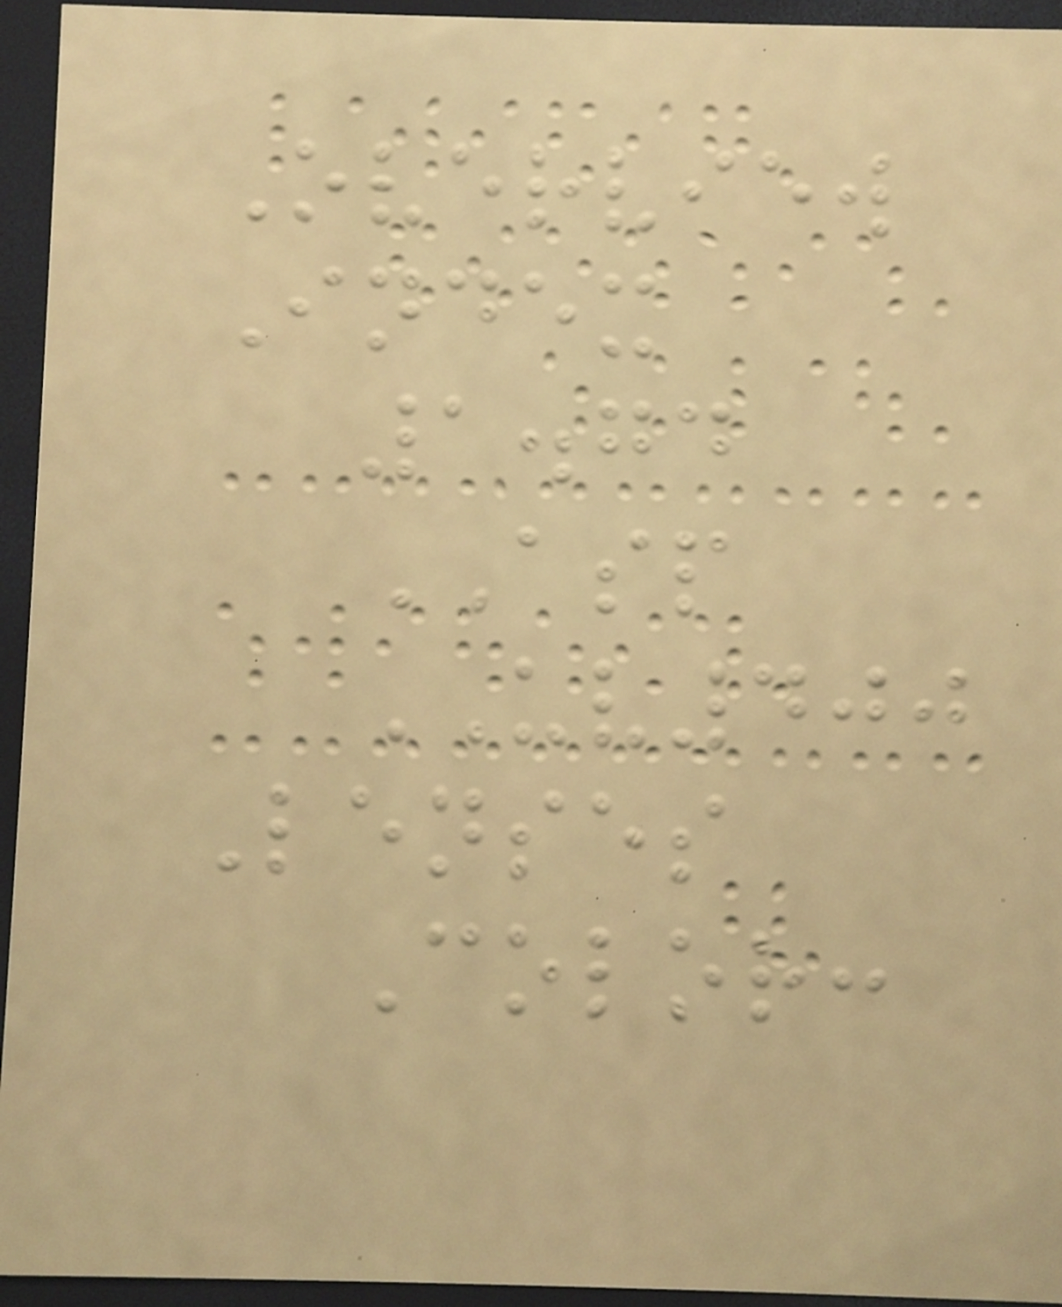Overview
Index
1.74
ASP
UV400
Lenses
Color:
